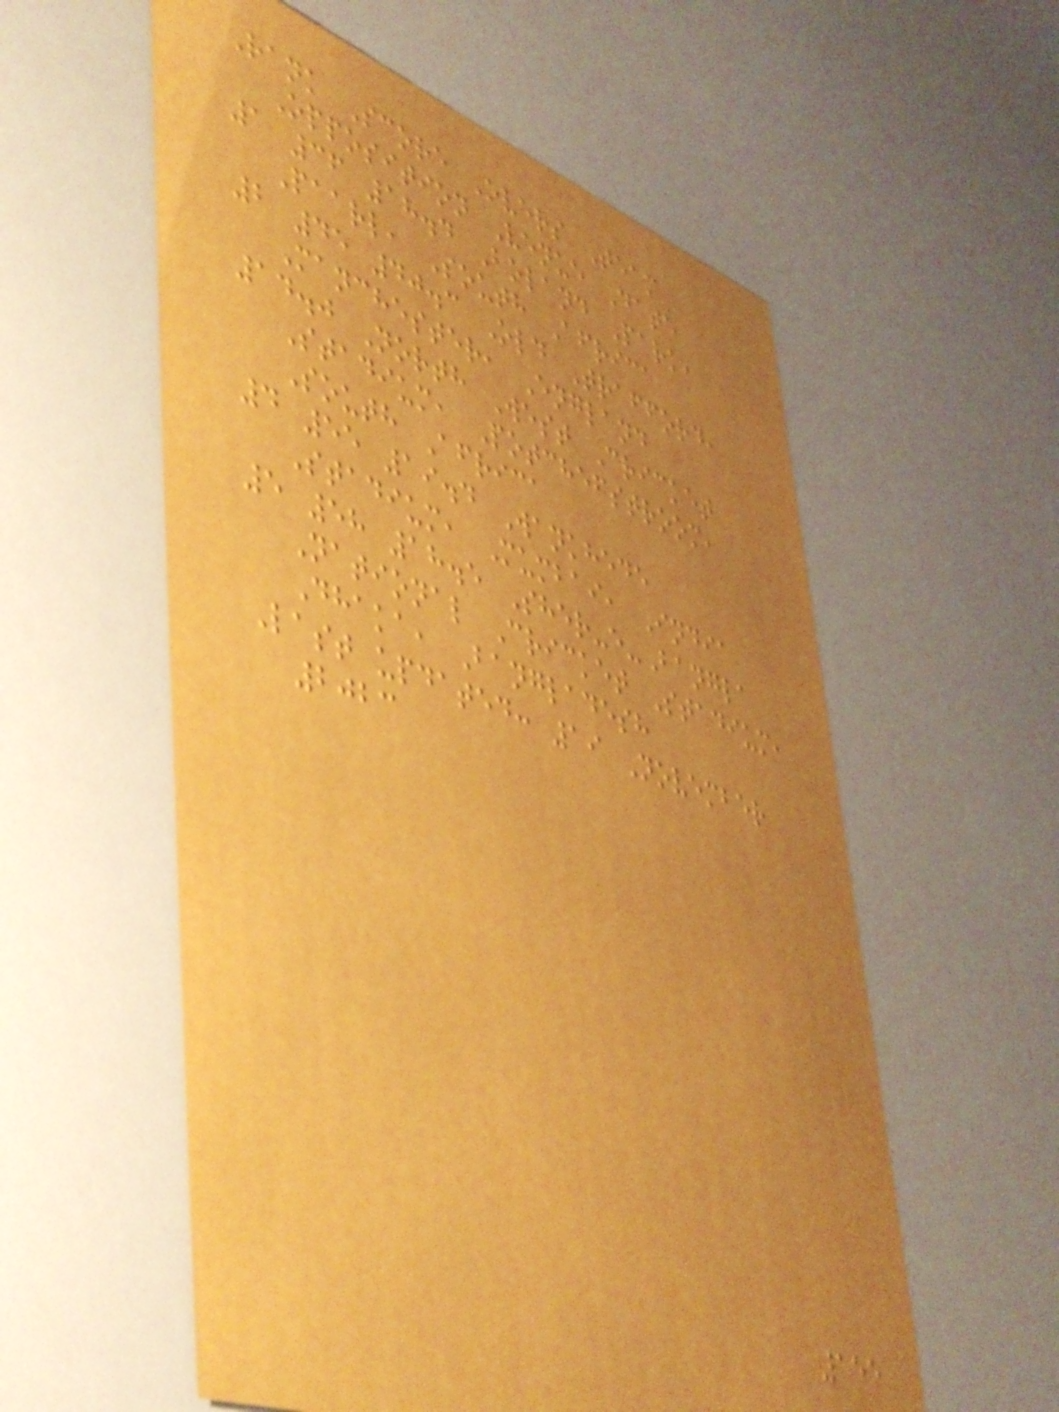Rank Score Overs Team
Opposition Venue Date
1 36 18.4 Boland Park,
Paarl, South Africa
2 45 40.3 Old Trafford,
Manchester, England
14.0 North West Cricket
Stadium, Potchefstroom,
South Africa
4 55 19.4 Wankhede
Stadium, Mumbai, India
5 58 18.5 Sher-e-Bangla
National Cricket Stadium,
Dhaka, Bangladesh
Last updated: 19 November
2023
155
